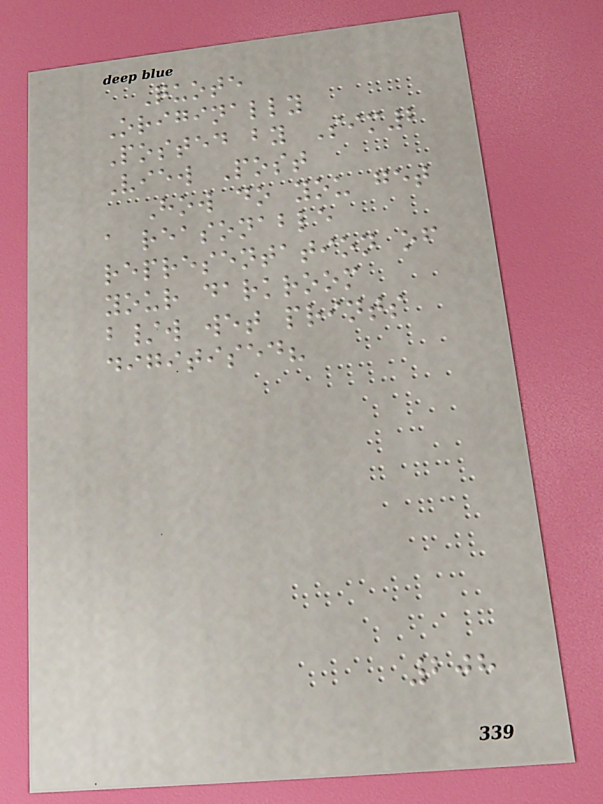Quote
Originally
Posted by Sim2
View Post
How do you get
a reasonable
representation of
your darkroom
b/w wet prints
digitised?
208
